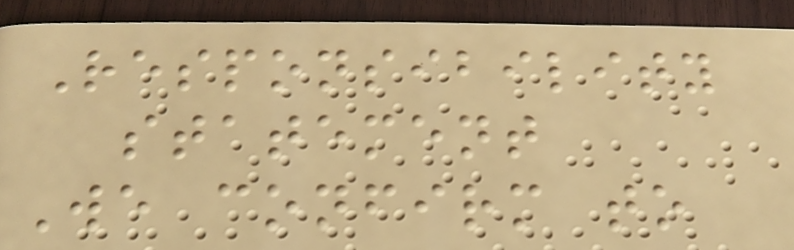Responsibility
statement
We confirm to
